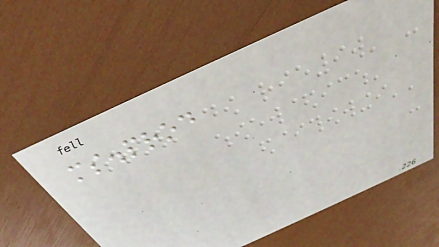ms.prod
